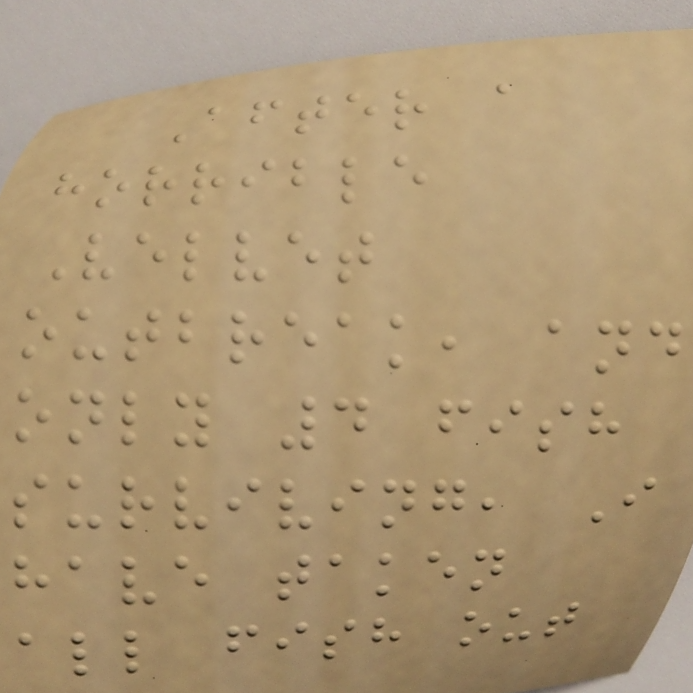After a
horrible
Velvet
outbreak, and
only 4 fish
surviving, I
have taken
all fish out
